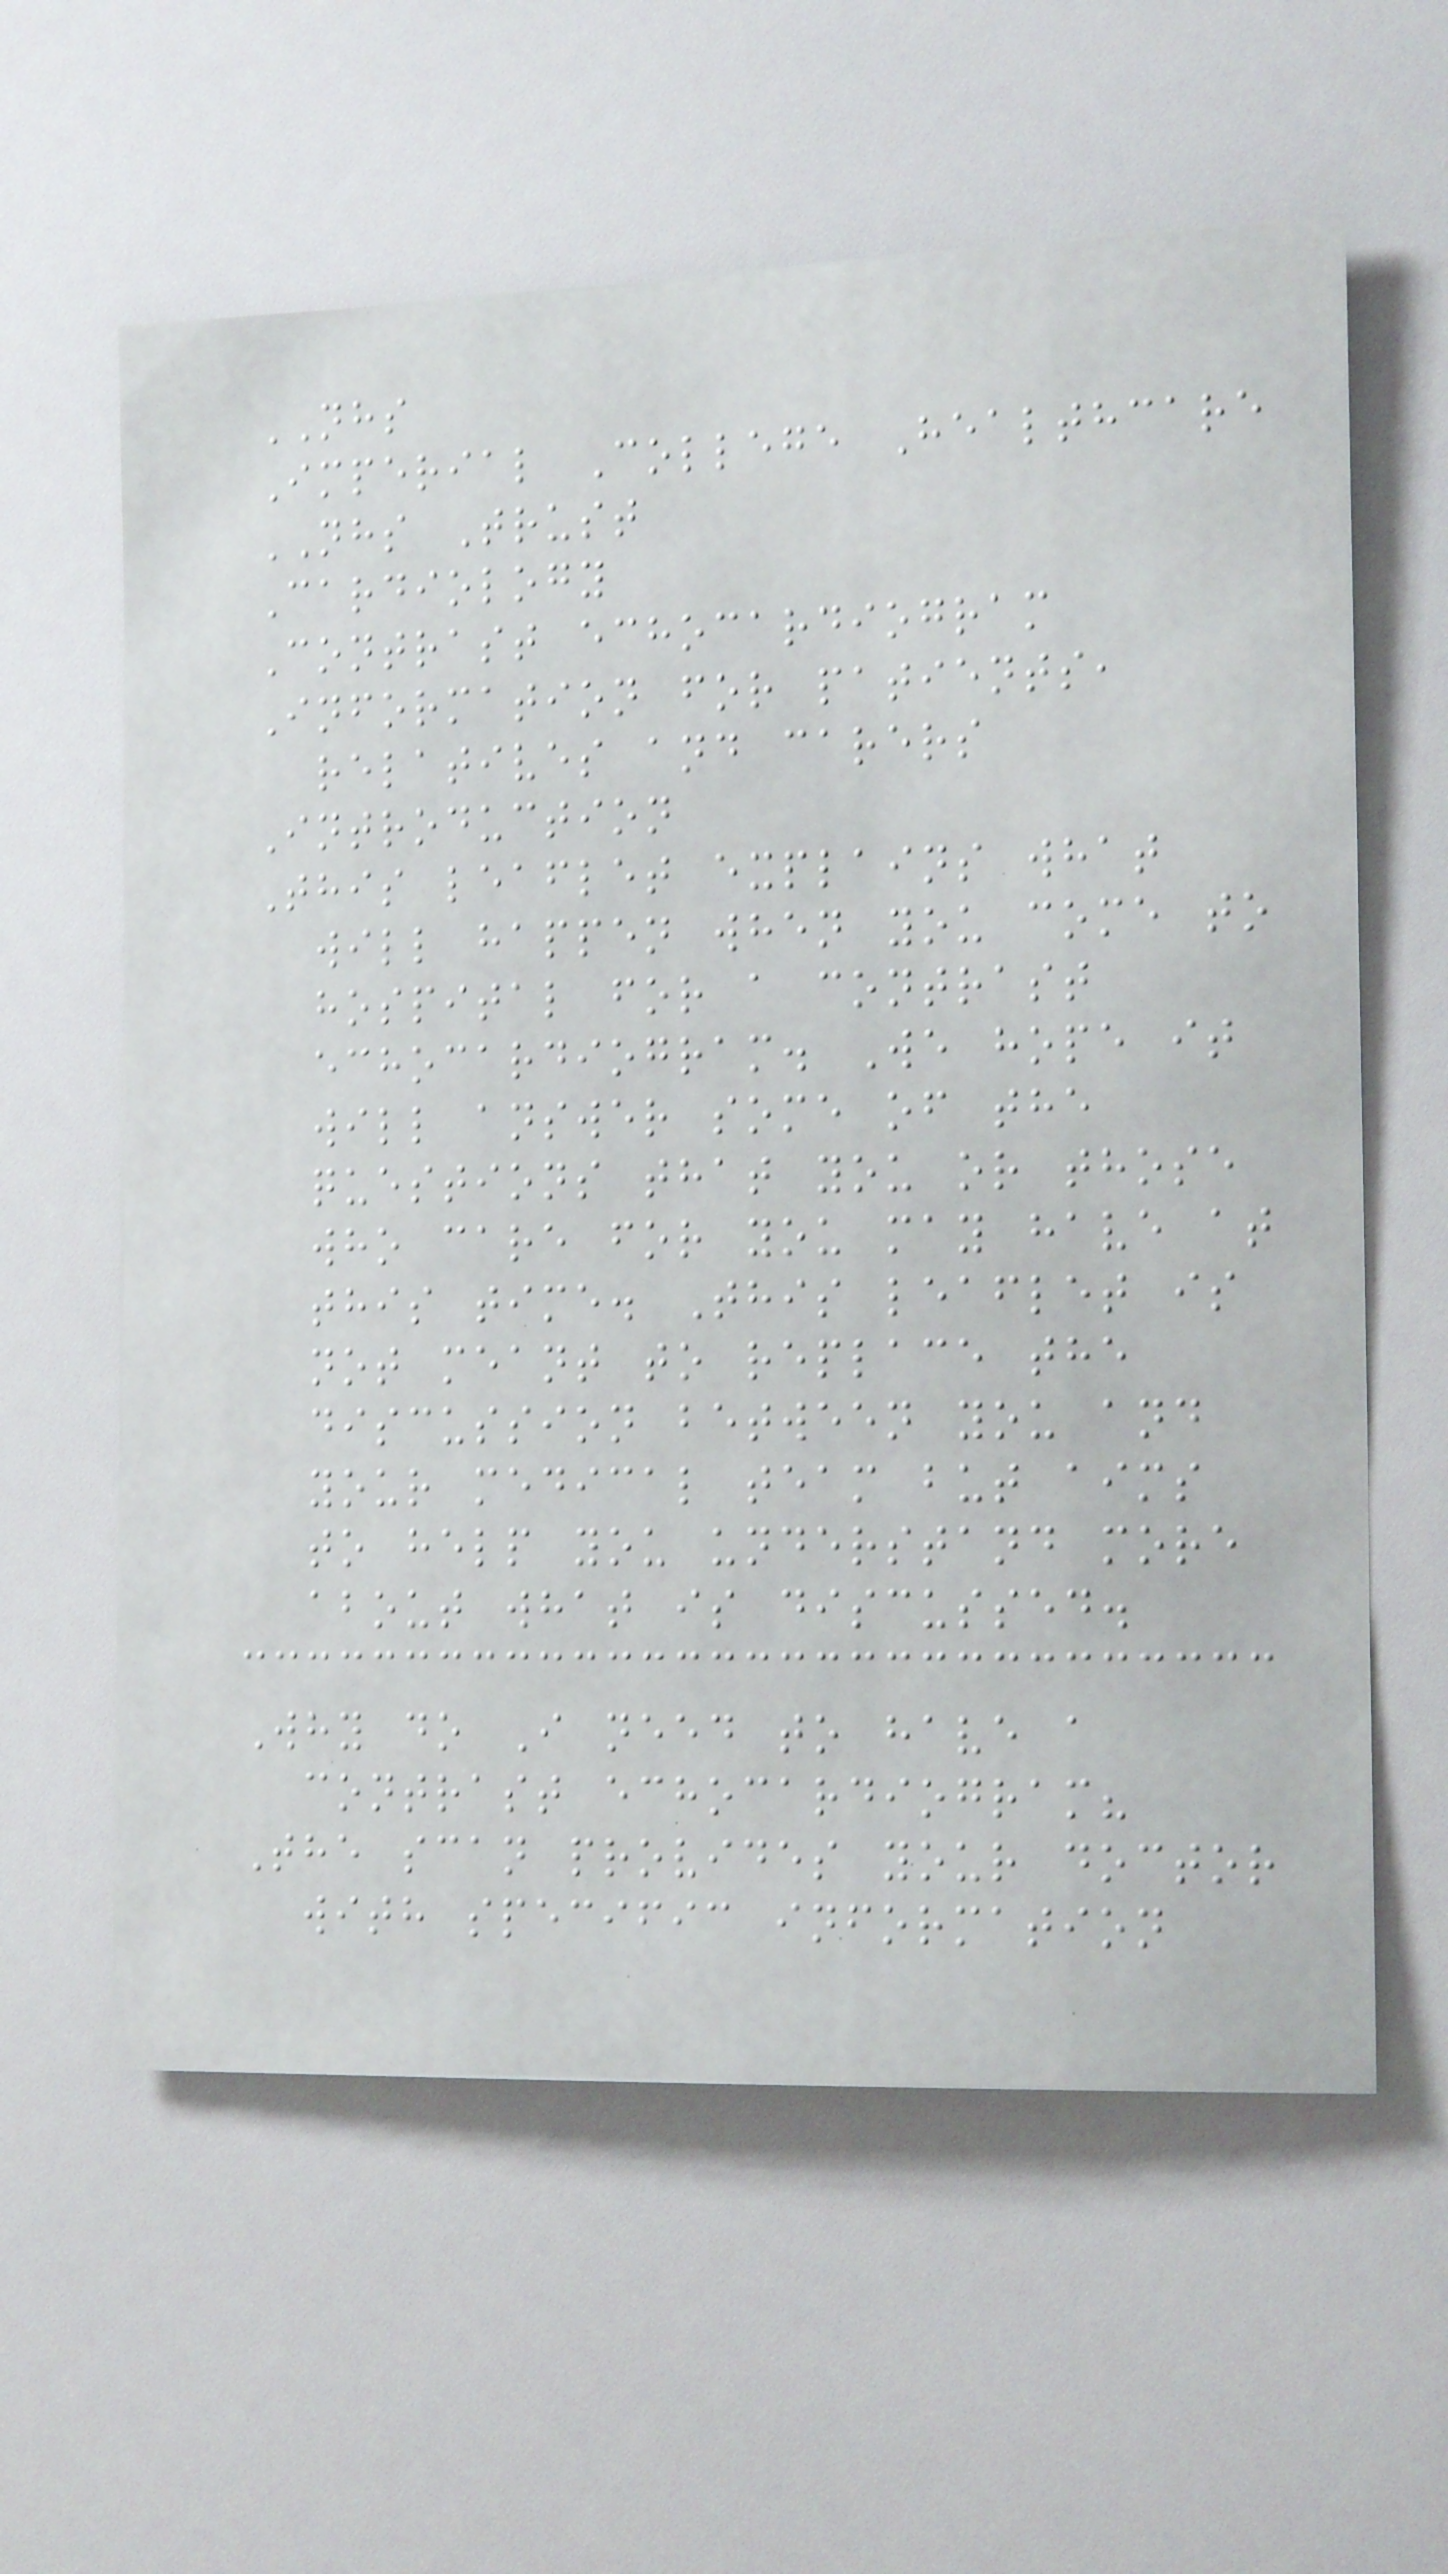NHS
Imperial College Healthcare
NHS Trust
Cardiology
Contrast echocardiogram
Information for patients,
relatives and carers
Introduction
This leaflet explains what
will happen when you come to
hospital for a contrast
echocardiogram. We hope it
will answer some of the
questions that you or those
who care for you may have at
this time. This leaflet is
not meant to replace the
discussion between you and
your medical team but aims
to help you understand more
about what is discussed.
Why do I need to have a
contrast echocardiogram?
The scan provides your doctor
with specific information
